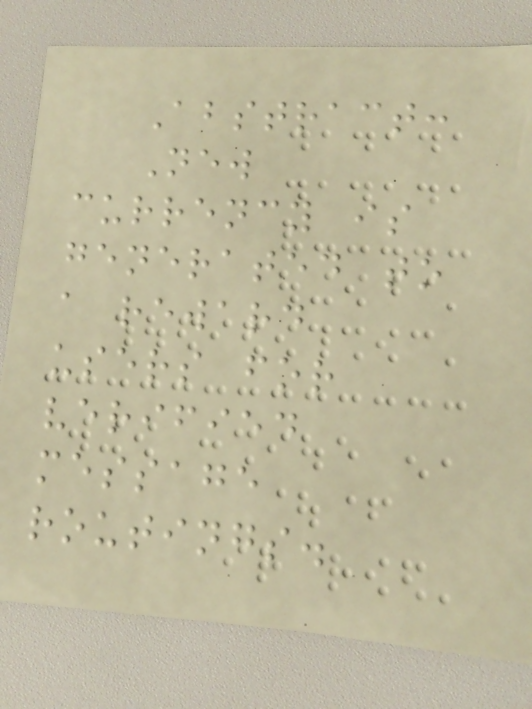Abstract:
New
currency is
generated to
a reward
users for
verified
message
routings.
